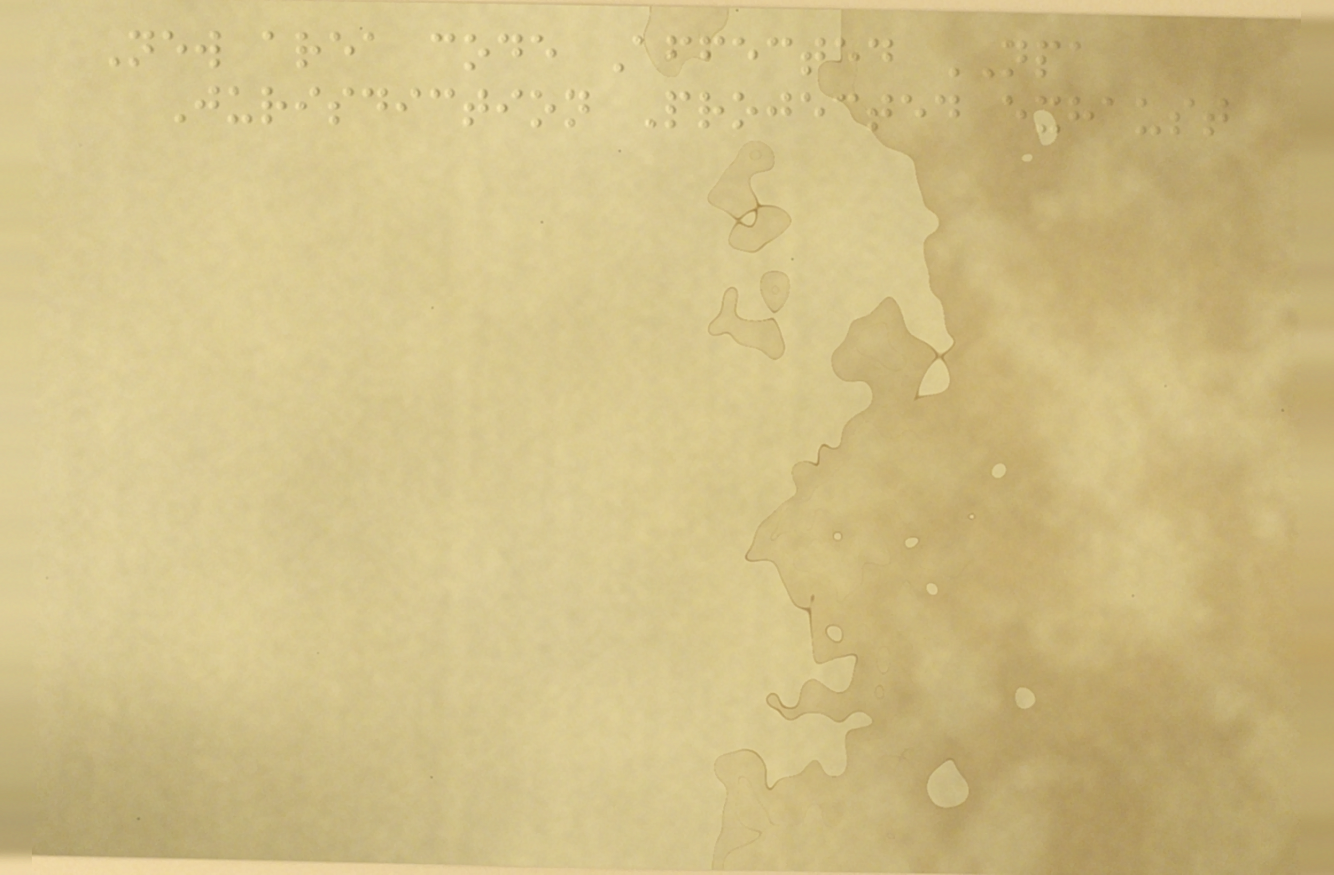New area code Affected NPA
Jurisdiction Projected exhaust
